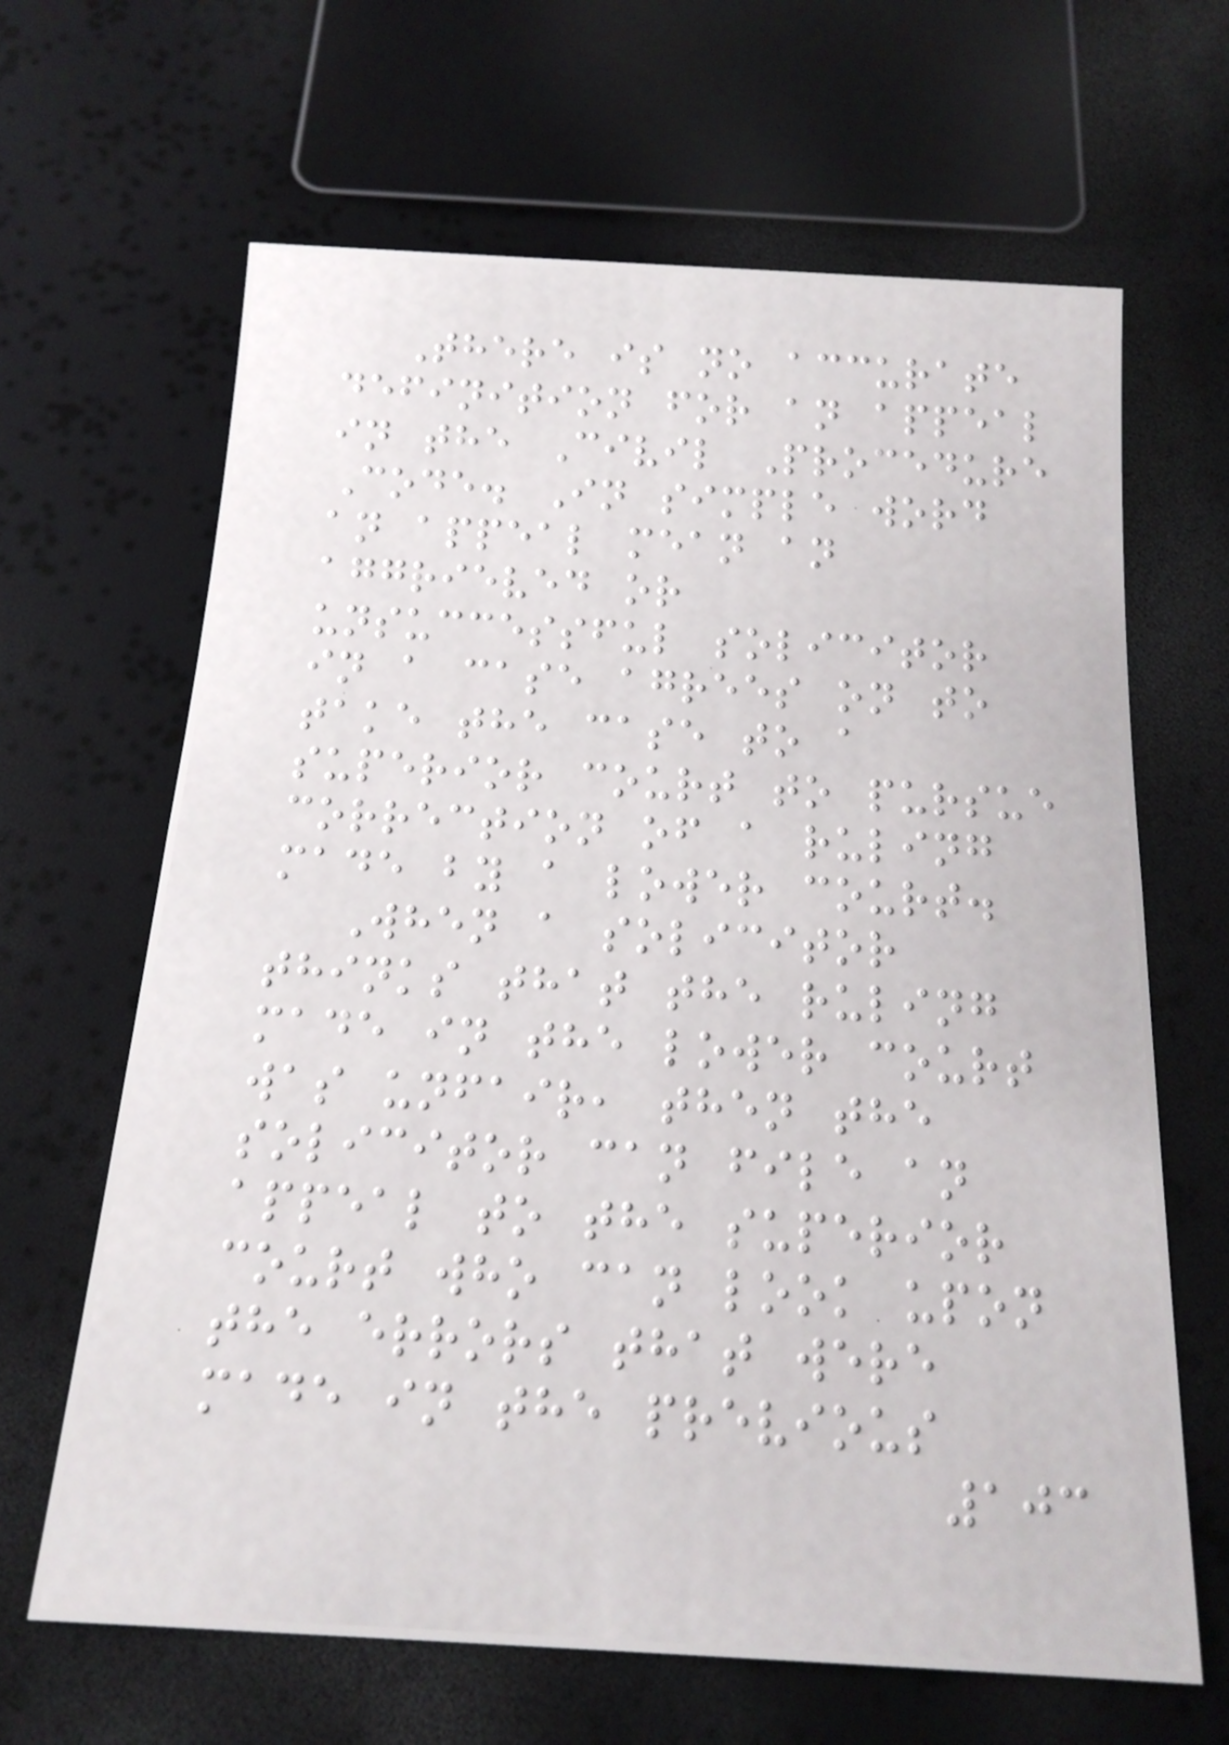There is no accurate
definition for an appeal
in the Civil Procedure
Code. In simple word
an appeal mean an
aggrieved or
unsuccessful solicitor
in a case agrees on to
take the case to a
superior court to pursue
correction of a ruling
made by a lower court.
When a solicitor
thinks that the ruling
made in the lower court
was unfair, then the
solicitor can file an
appeal to the superior
court who can look upon
the errors that were
made in the previous
103
